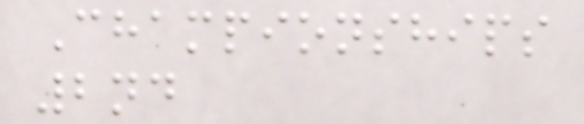Championships
2nd
